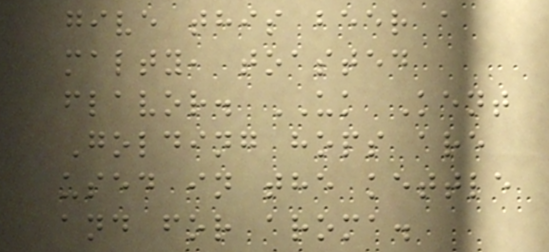give this beer a
malty, toasted
flavor. UK Kent
Golding hops are
used in the kettle
and for aroma.
